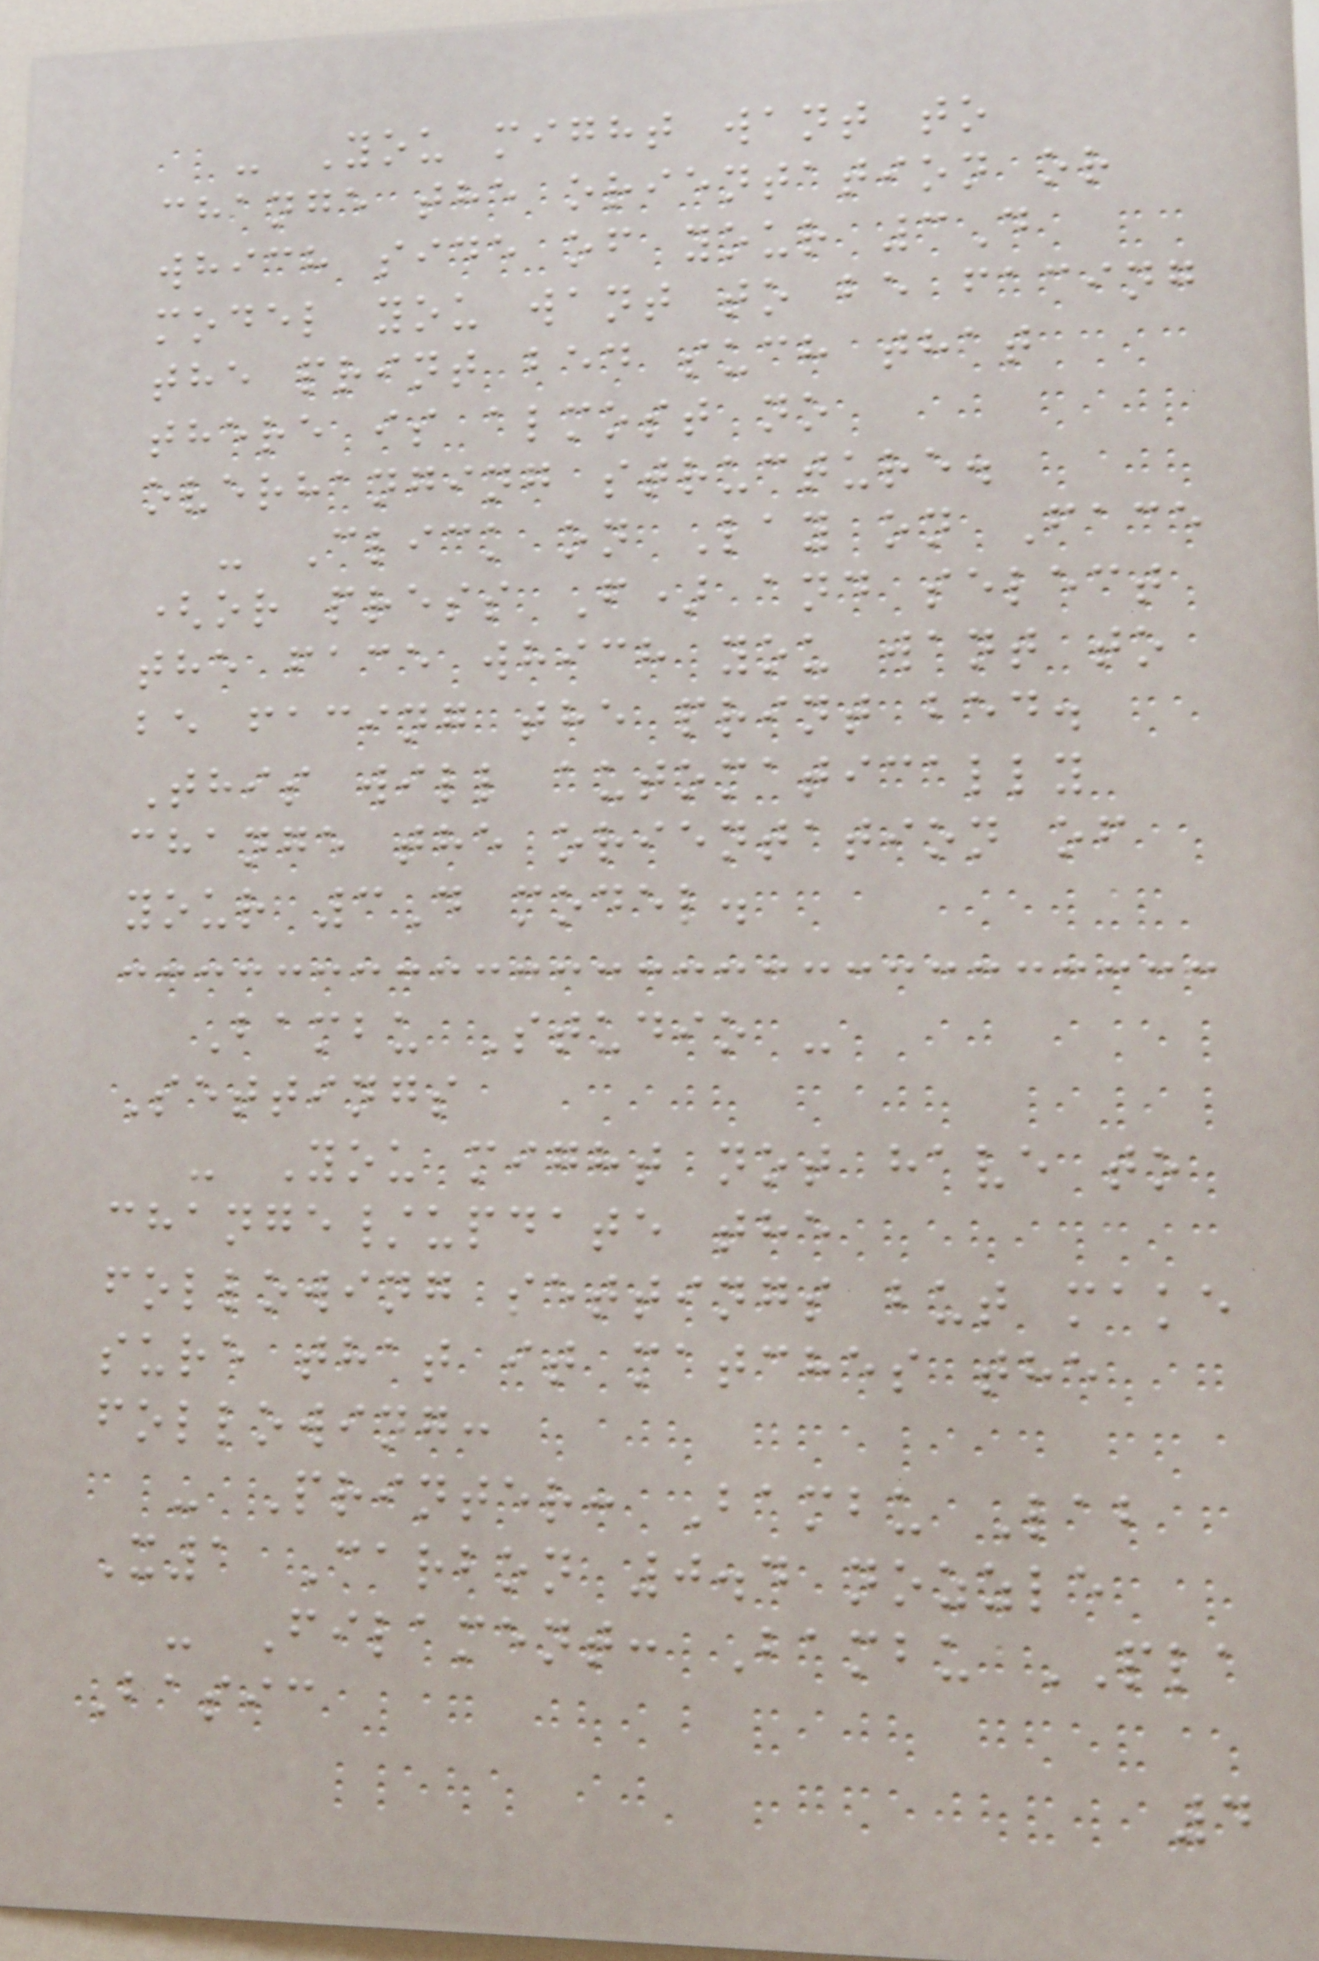- You might want to
change the orientation or
which side of your 3D
model you want to be facing
the print bed such that
there is almost no
overhanging structure.
- Click on Lay on Face
(or press F) and select
the face which you want to
be facing the print bed.
This will automatically
change the orientation of
your 3D model.
Bambu Studio -
Settings
- You might not have to
change/update the
following settings but make
sure that it matches the
following:
- Printer: Bambu Lab
X1 Carbon 0.4 nozzle
- Filament: Bambu PLA
Basic
4
